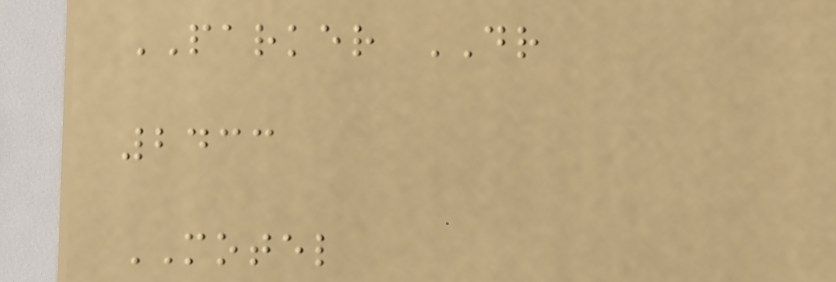PARKER DR
2433
MOTEL
